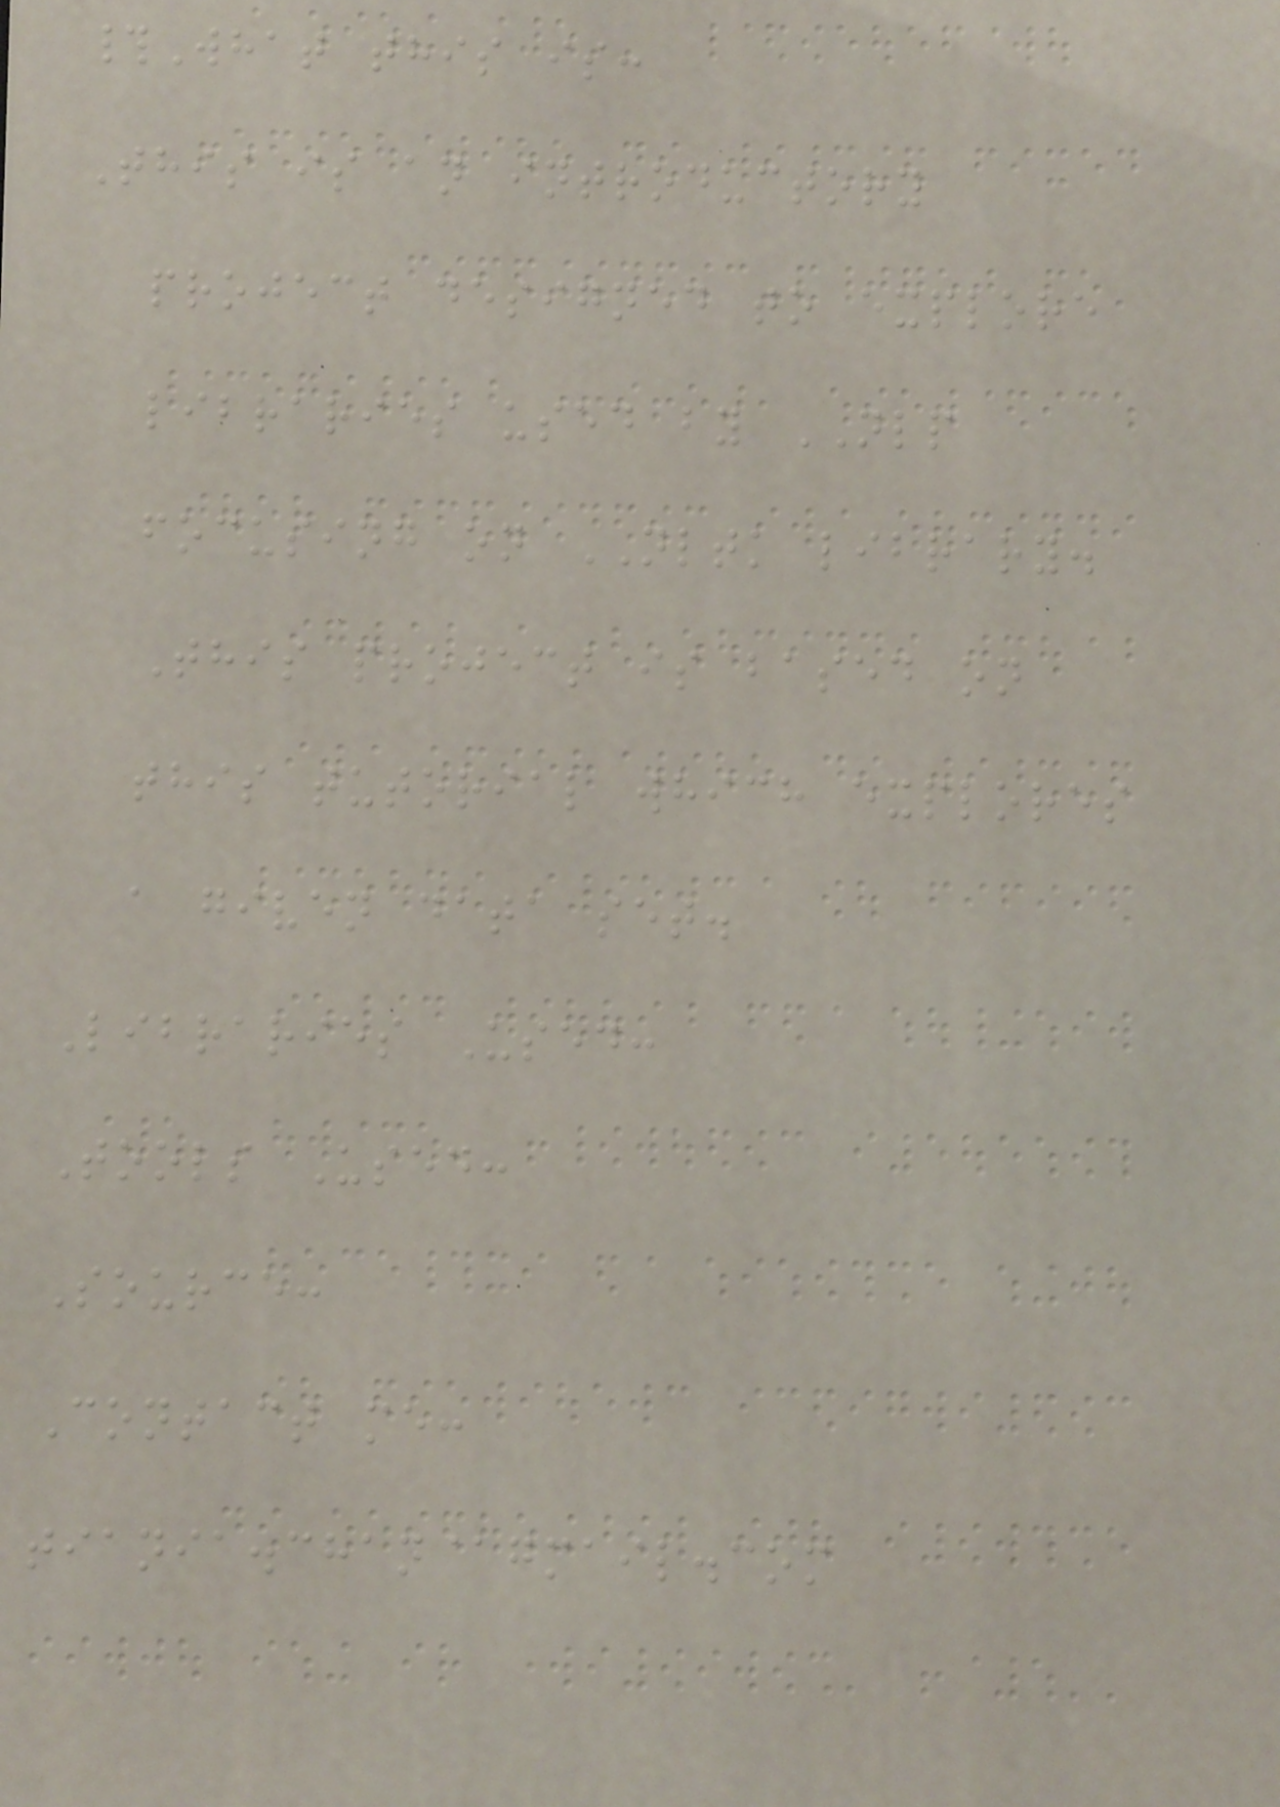#What this is:
This is an introductory
project designed to explore
libraries used by NLP
focusing on NLTK library.
This project is based on
this tutorial which explores
a given data set.
Libraries Used:
Tools Used:
Source:
Contact me:
tiania.chan@gmail.com
